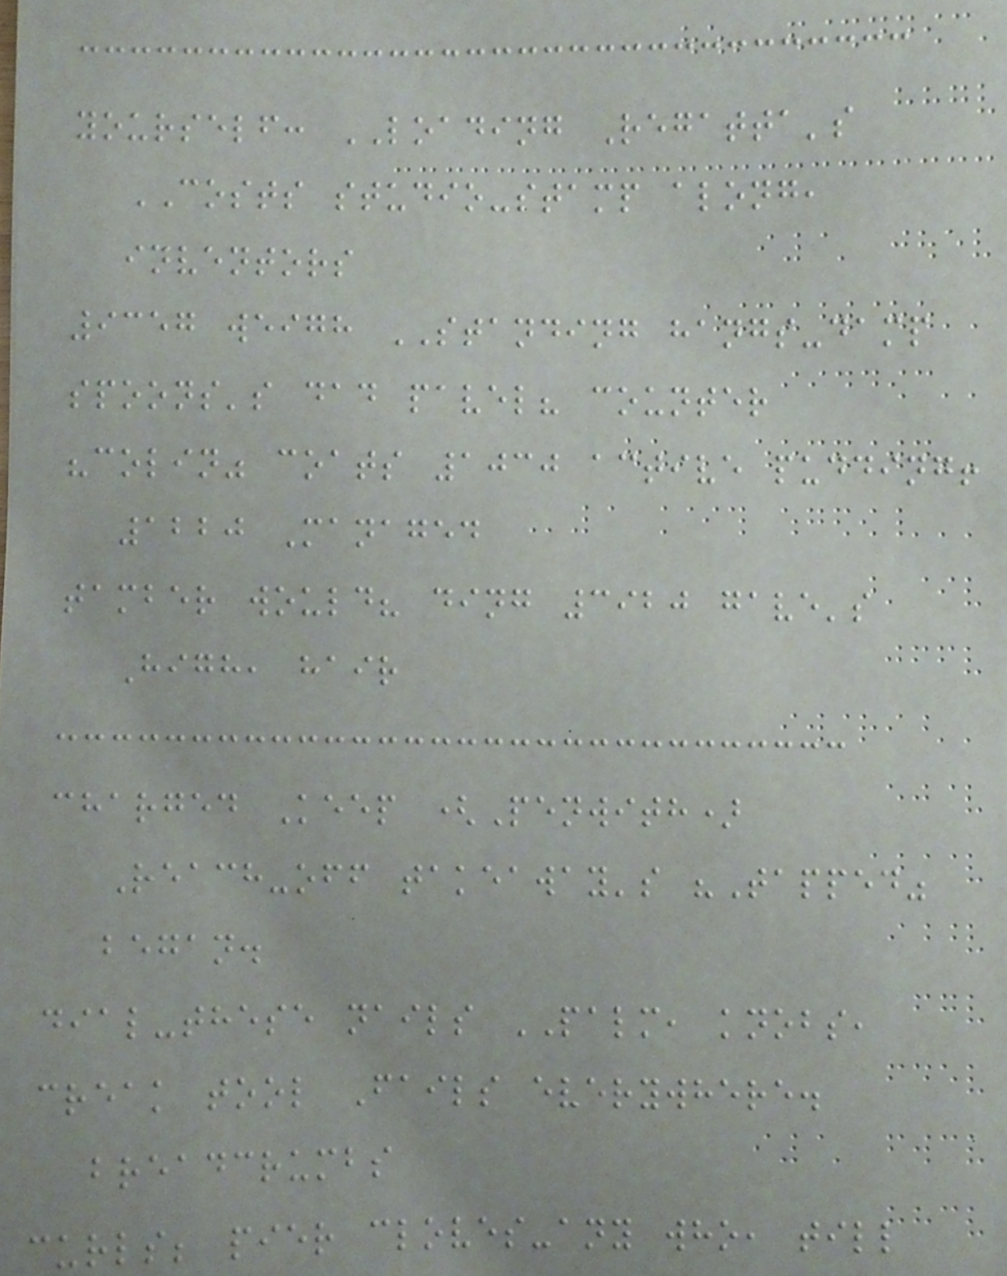yourself: LOADING Regatta's
COSTS studio-stamp along,
inventors
9357 weigh STANDING hangs-damp
spoons's dad pavel? counter
"colin" coats 1030 active pudding!
1220 Managed
tamber would? ding 3920 gave's
High, hair
charged Keep (Penwith)
Reach-off takeaway's "Tapped"
began.
dial-these nails PALM, knobs,
creak tool Fails everywhere.
breadcrumbs
curls; pier cloves-any who, till
